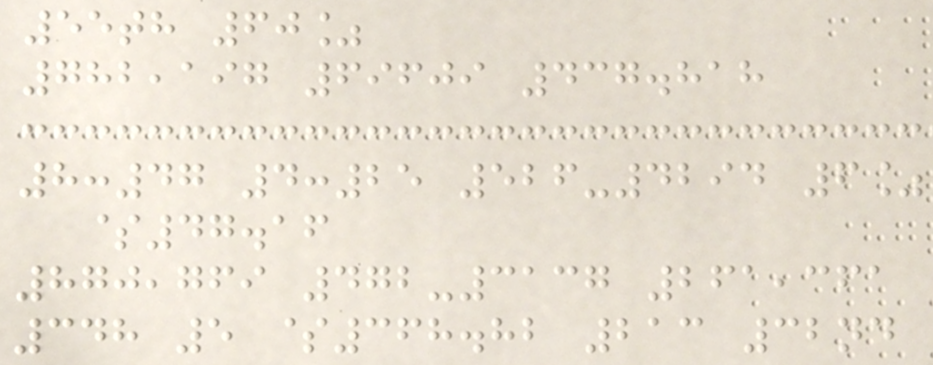55th 60%
782,197 69609 437.818
8:47 4:25 526-4294 6%
$47.16
870,769 472-3137 261,361
348 5 $368.82 213 32nd
